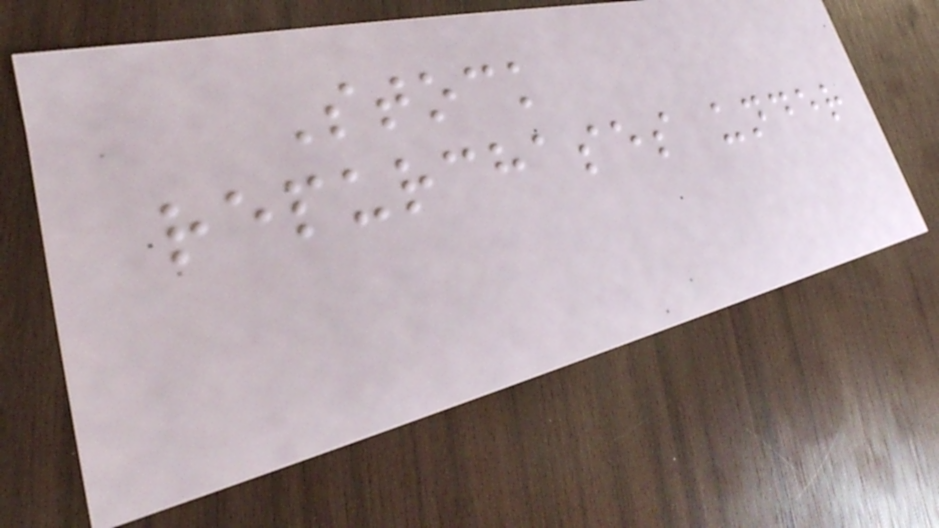Stock
repurchases under
